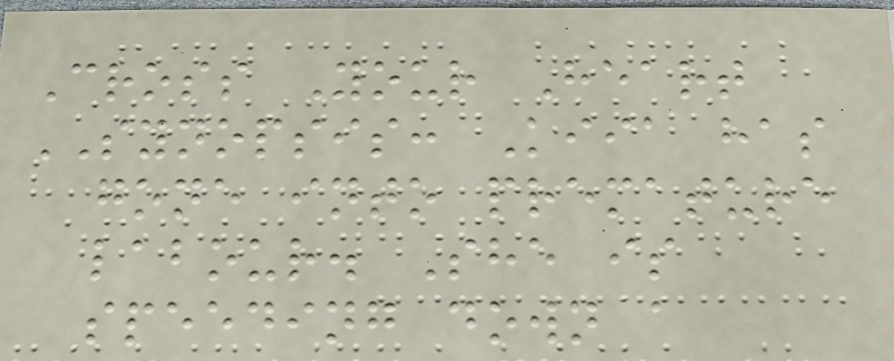Cross Your Heart
SYNOPSIS: Kiia has
gone into premature
labour. She is
speeding down a
